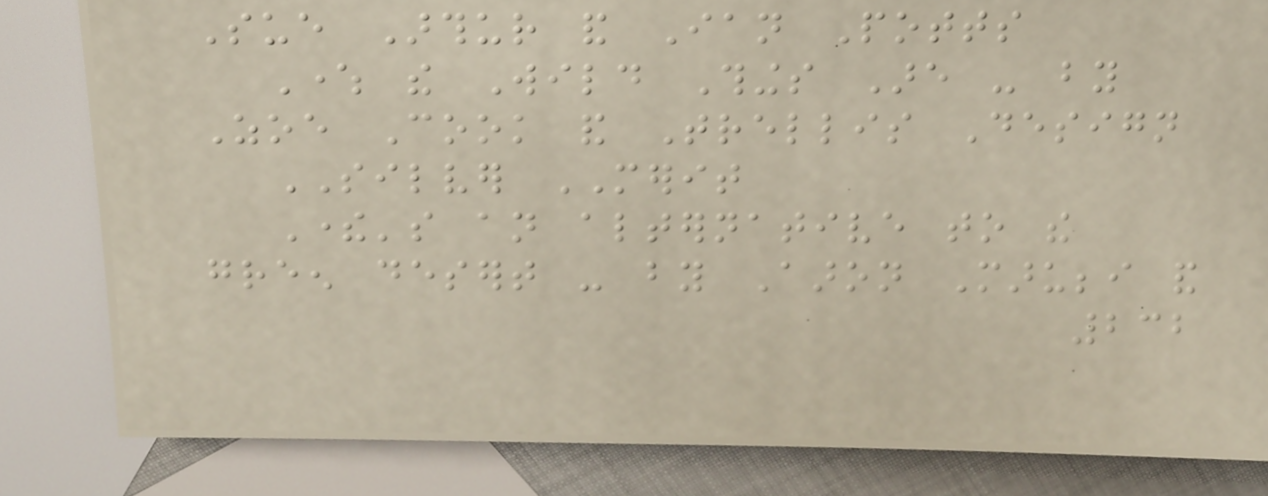Sue Arthur and Ian Potts
Where the Wild Things Are - by
Zoe Cook and Trellis Design
SILVER MERIT
There's an alternative to the
green desert - by Aaron Marubbi and
232
